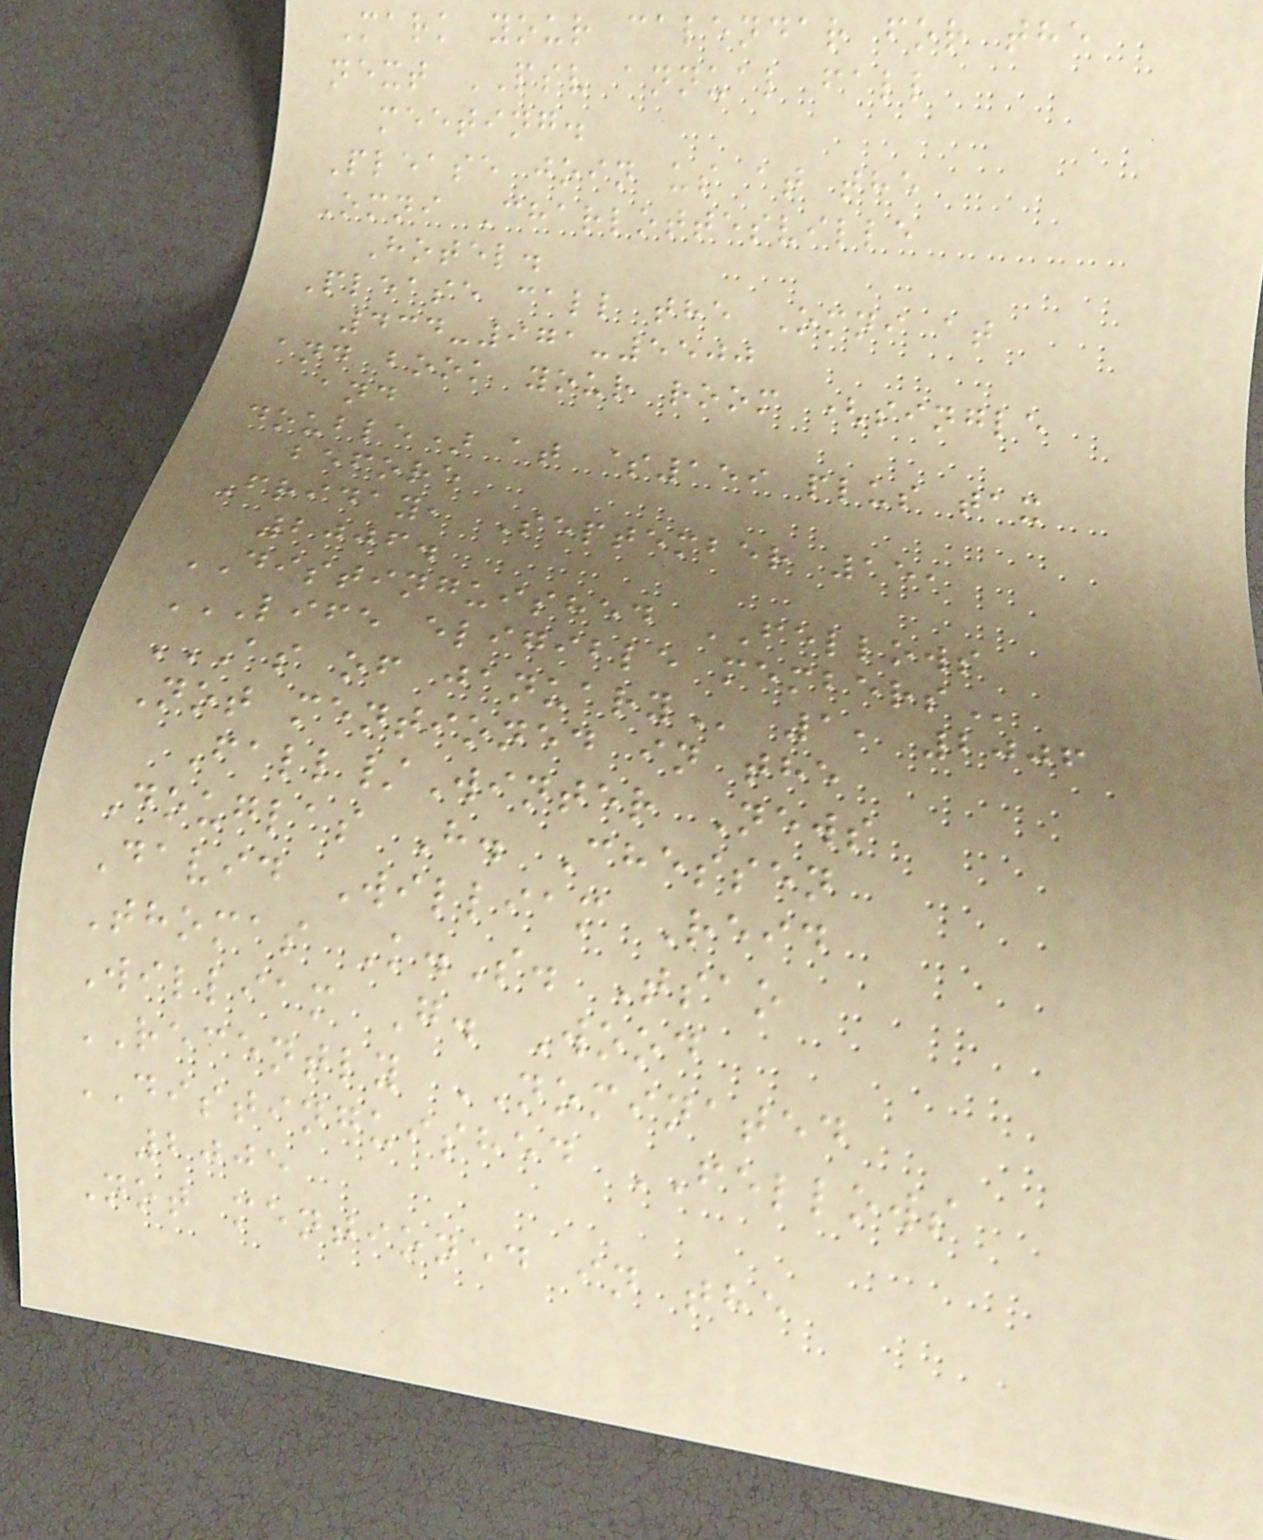Mark your calendar for the
next PSV annual fall
meeting.
Please join us at the
Omni Charlottesville
Hotel.
Please call the Omni at
434-971-5500
and book your room (single
and
double) at $159 plus tax
before
Friday, September 15,
2006.
DISTINGUISHED FELLOWS
LIFE ELIGIBLE MEMBERS
AS OF JANUARY 1, 2006
Not mentioned in the
Fall/Winter News
Douglas H. Chessen
David William Reid
Thomas K.S. Tsao
William G. Wood
RECENTLY NOMINATED
DISTINGUISHED FELLOWS
2005
Not mentioned in the
